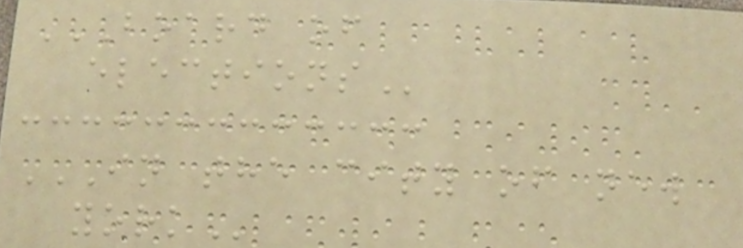BOARD OF
ELECTIONS
IN THE CITY OF NEW
YORK
